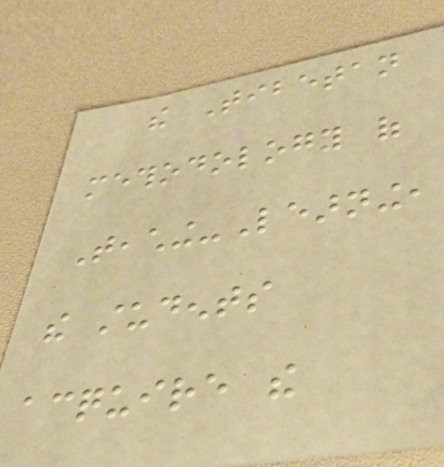the Tibetan
methodology of
Teaching-Learning,
the students
acquire the
